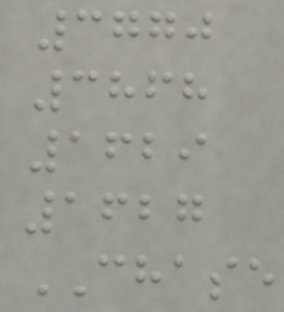3770
3868
1629
1627
CHASE
